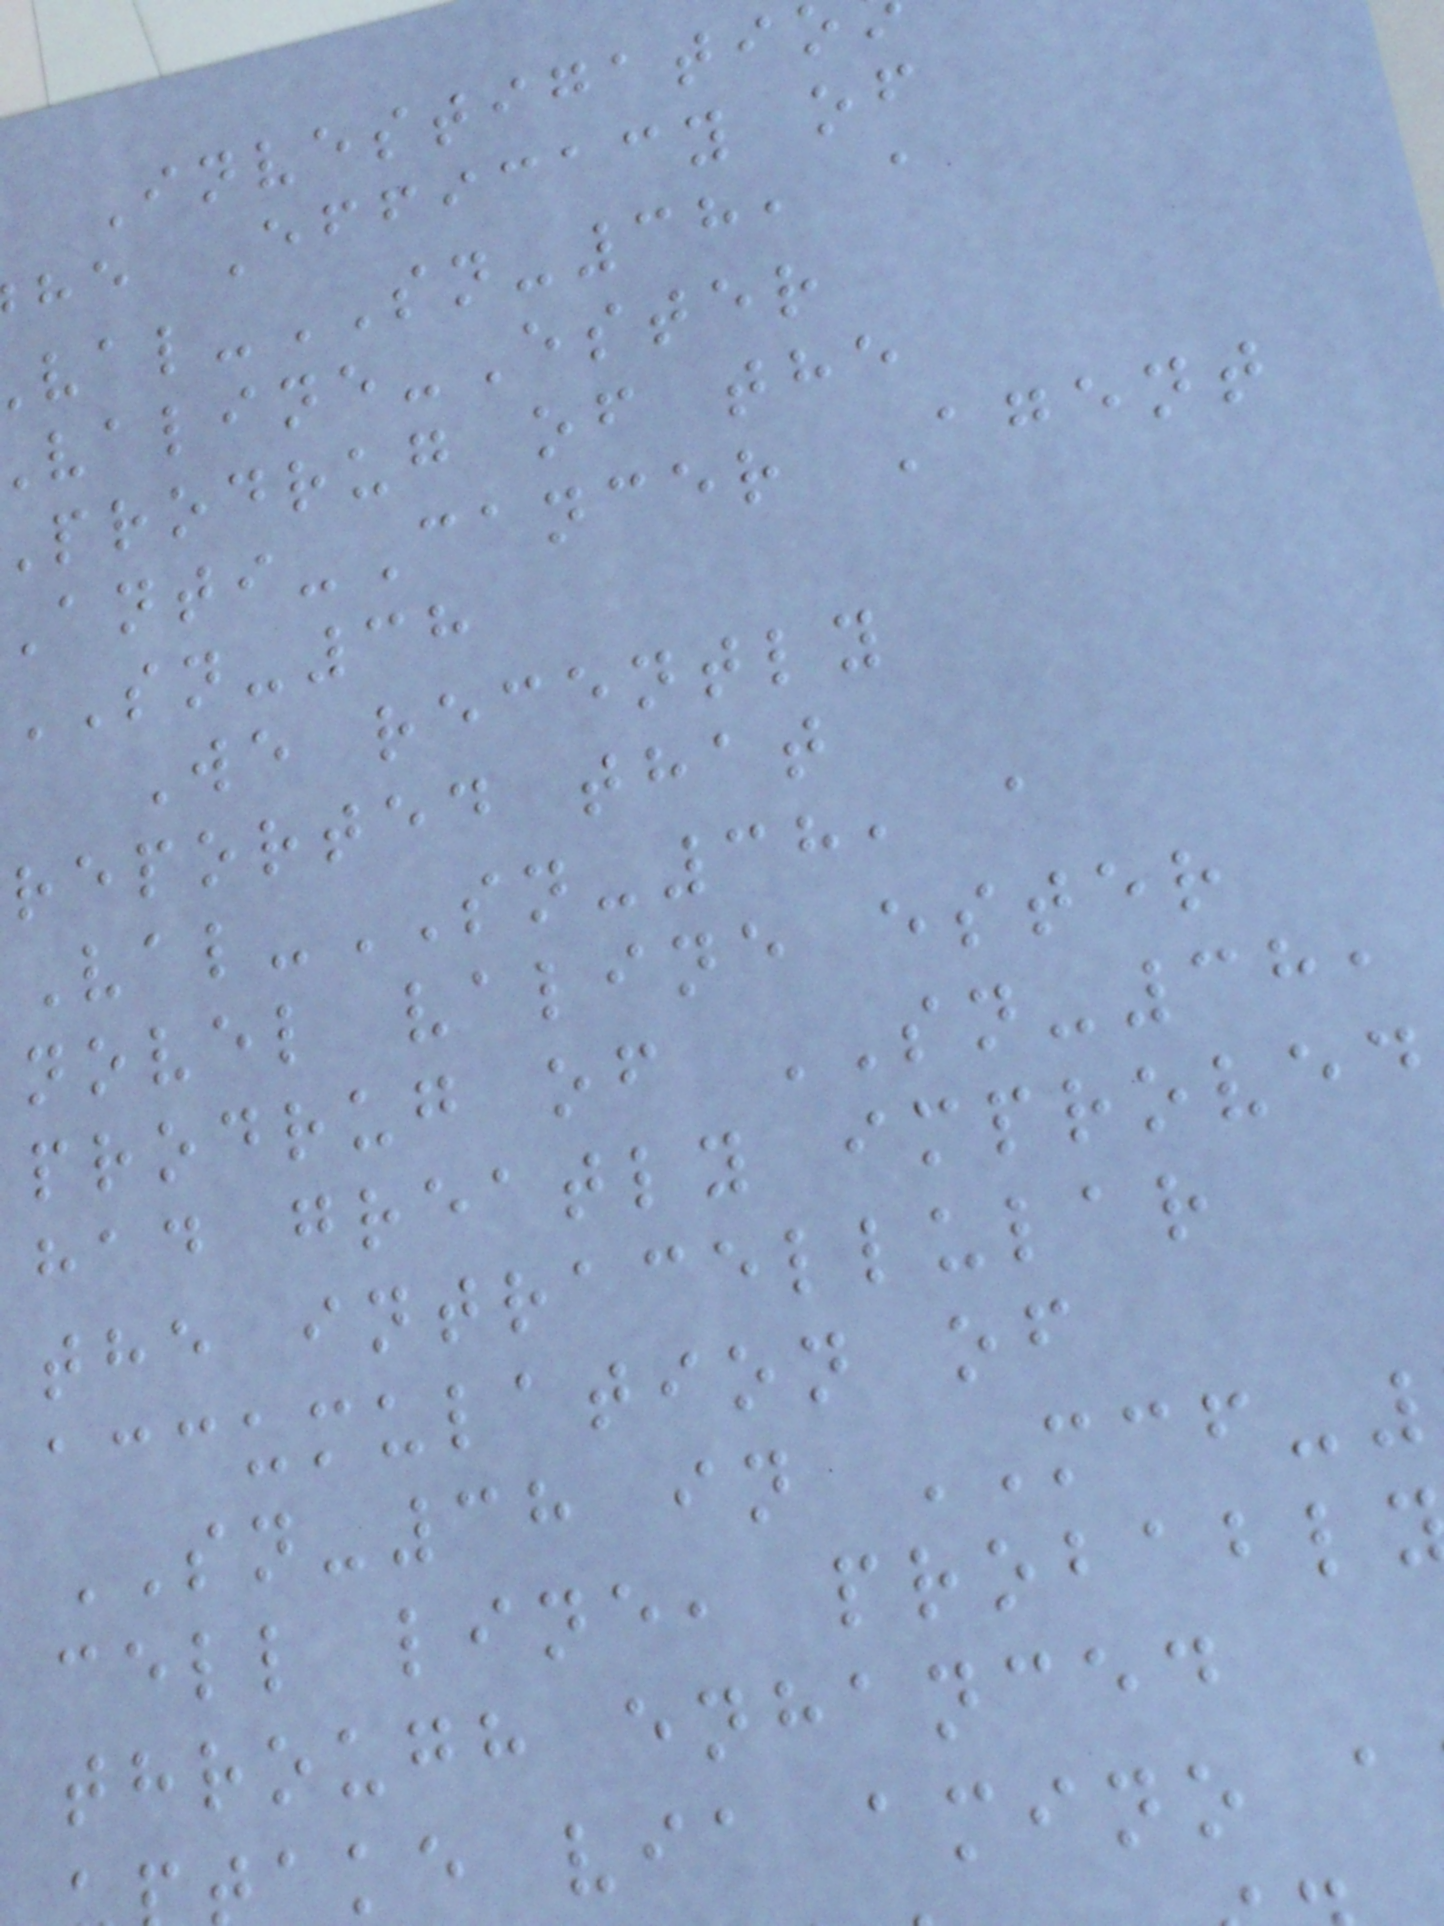Investigati
he Efficacy of
al-SN-38, a
aline-Ester
prodrug of the
nti-Cancer Agent
SN-38
We recently
reported that
Val-SN-38, a
novel valine ester
prodrug of SN-38,
had greatly improved
the intracellular
accumulation of
SN-38 in MCF-
cell line, probabl
through enhanced
ake via amino a
